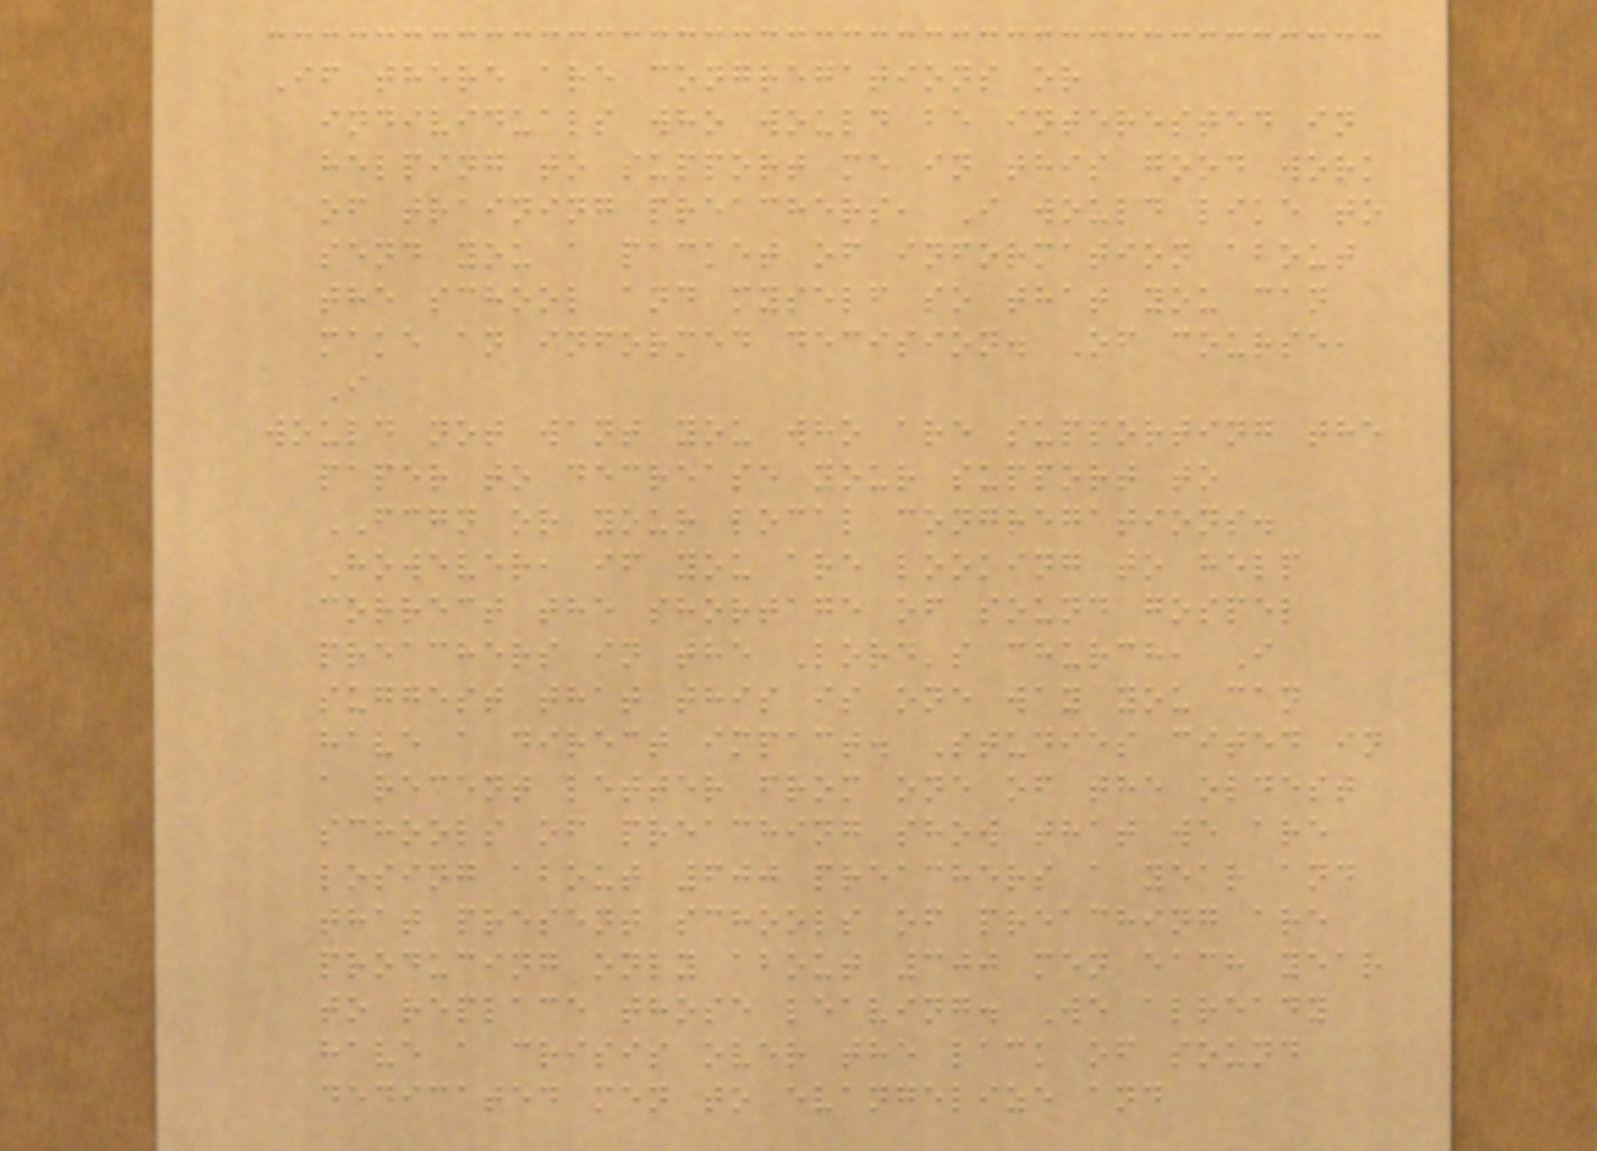If there are congregations or
individuals who would be interested in
helping to support me in this good work
of training preachers, I would like to
send you a packet of information about
the school and myself so that you can
make an informed decision. Of course,
I
would not want you who are supporting the
paper to decrease your support to
FCGN or your local congregations.
However, if you are looking to help
correct the shortage of sound gospel
preachers in the Lord's church, I
suggest that this is one way you can
have a direct impact. Studies cited in
a recent letter from one of the oldest
schools of preaching show that we are
losing about 600 preachers a year and
that present schools of preaching are
producing only about 300 men each year
to replace those leaving. We already
have a crisis over the lack of sound
dedicated men to evangelize and
